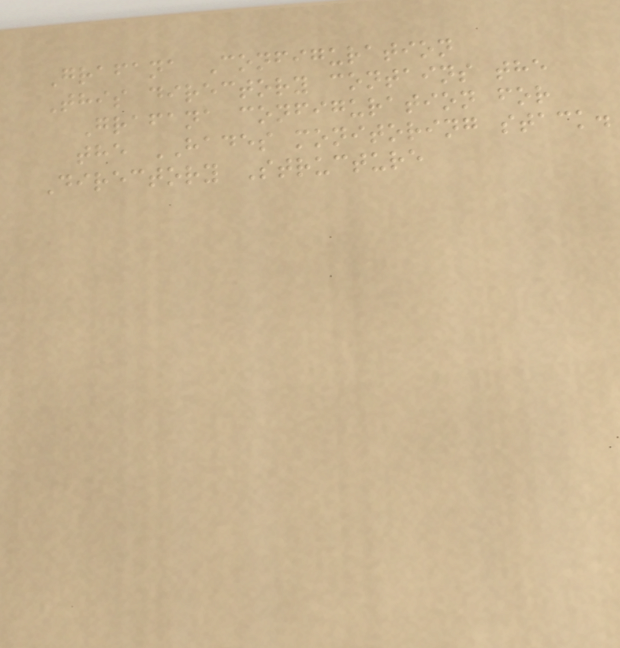Grafana Configuration
This directory contains the
Grafana configuration for
the HADES monitoring stack.
Directory Structure
